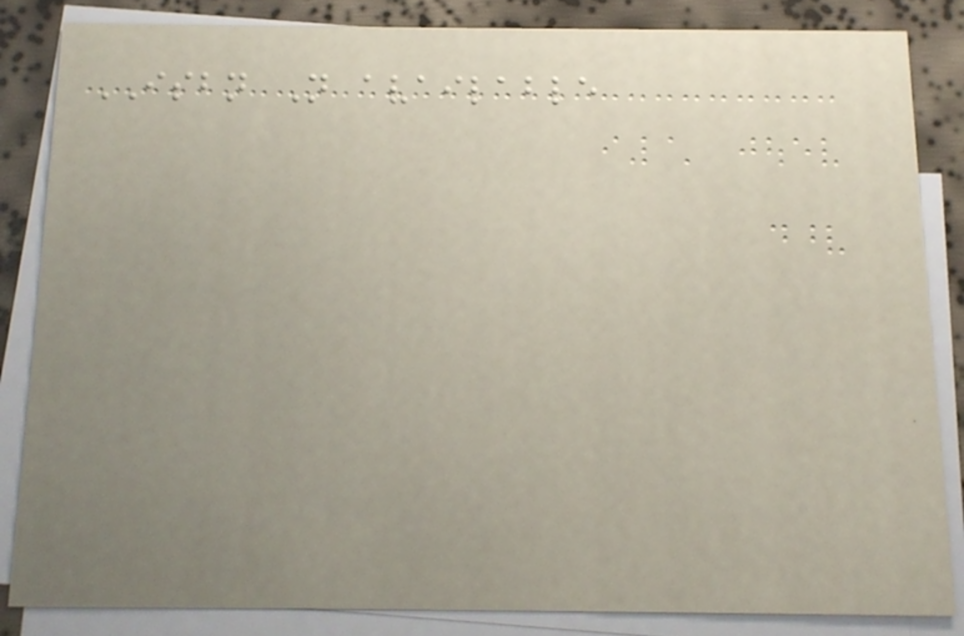ISBN Not available
